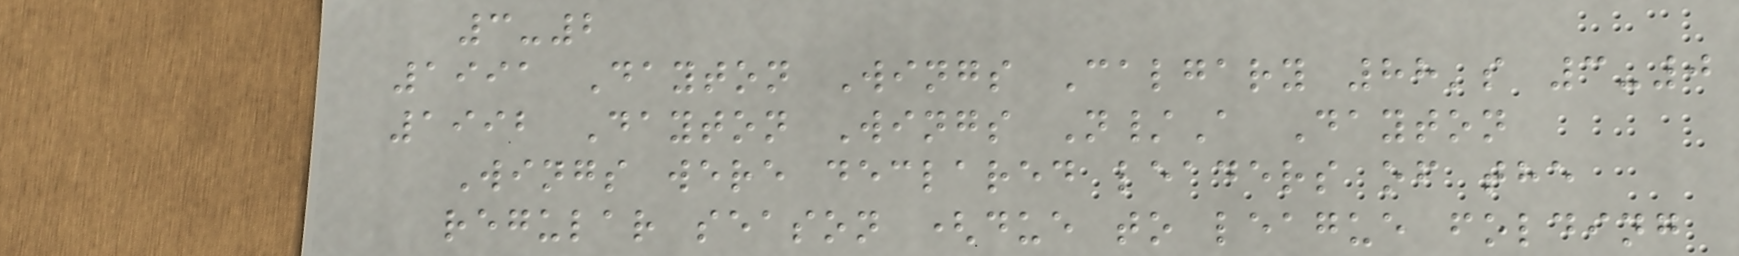3-2
1991 Dayton Wings Calgary 88's 3-0
1992 Dayton Wings N/A Dayton
Wings were declared leaders of the
regular season (due to league folding
